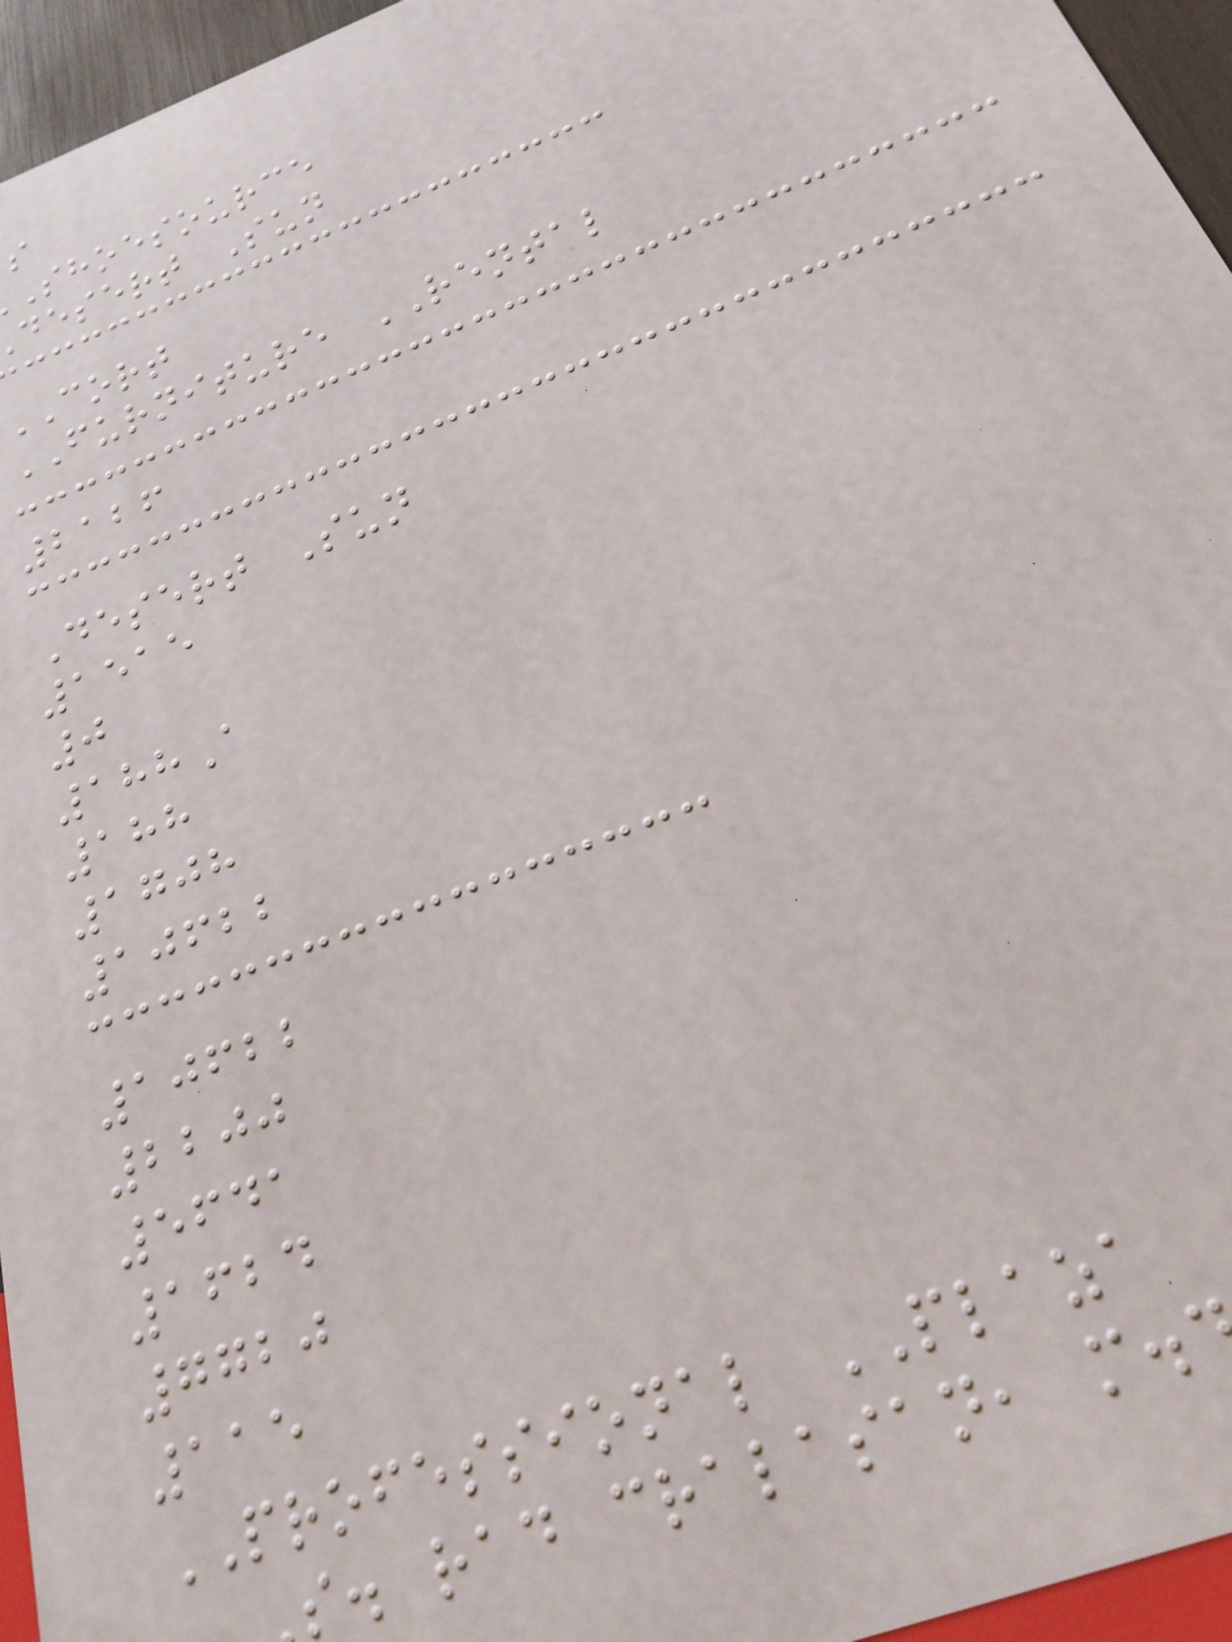shoesource
desert Sun
CORT
FURNITURE RENTAL
2126
Desert Sun
1515
0
188A
188
1708
10622
10622
2200
5641
1624
7720
115
PROFESSIONAL PLAZA
s. rad cralasan,
